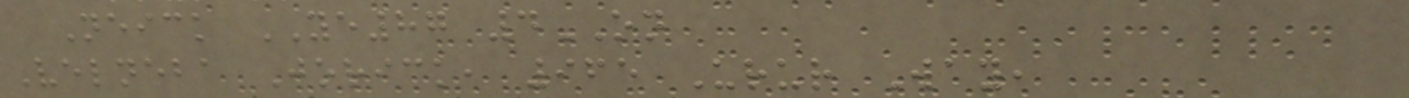Neick YE87 4ON
Velneba Jorick, 965 Urur Way,
